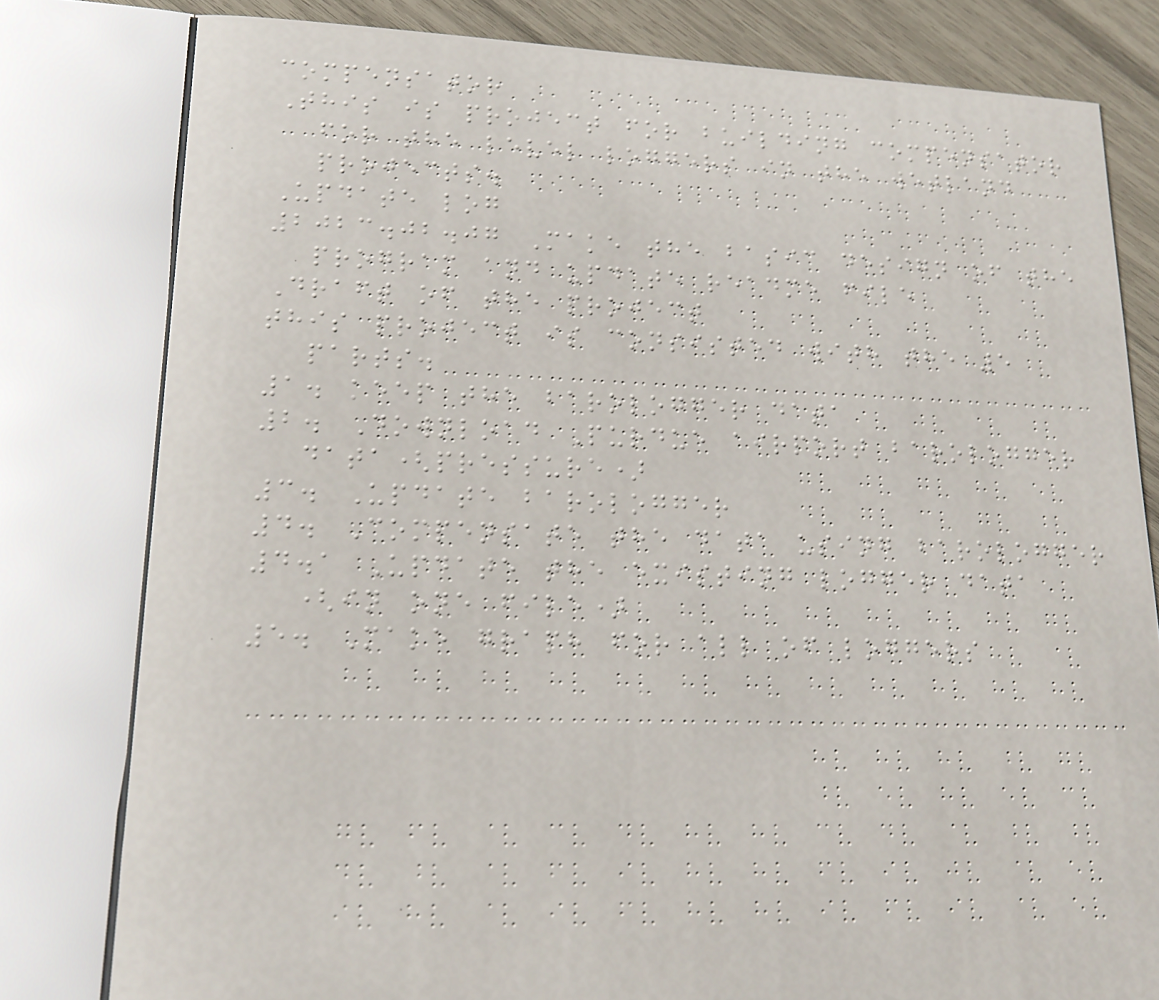compensator
This is project for building compensator
for the level loggers in the wetland
projects.
Update log
2023.02.07 Make the basic design of the
program and update readme file
Draft of the project
this project is consisted with the 5
parts.
1. keep the barologger data
2. Download Purdue airport barologger
data(pressure)
3. Update barologger
4. Compensate the data using barologger
4.1 Update the existing logger data
(in one file)
5. Make graph for all of loggers
